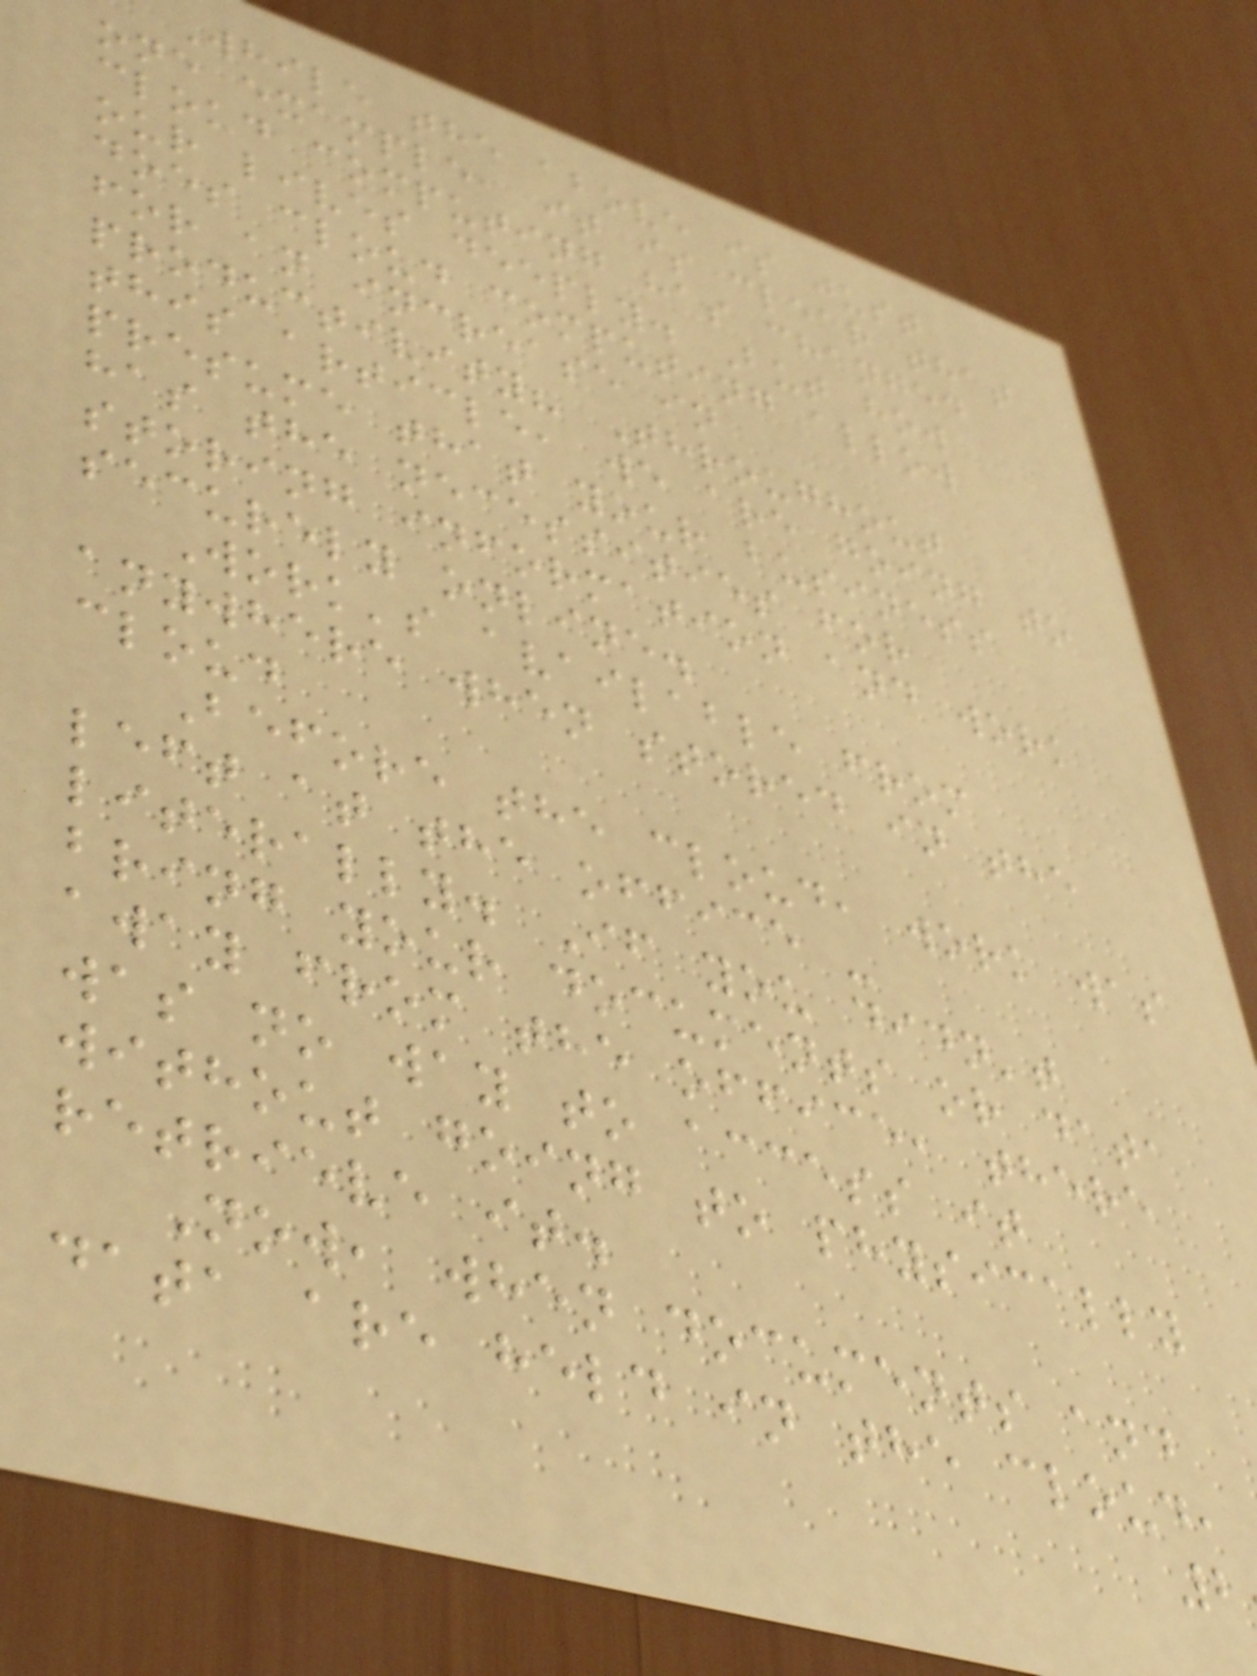While the above is just
one example, it is clear that
cloud computing has changed
our lives deeply. But how
does cloud computing allow
for an increase in
productivity? Throughout
this article, we are going to
presume that your business
has the necessities for
storing information and work
securely online.
Work's available from
anywhere when stored in the
cloud
Before the cloud, work was
left at the office -
literally. If you didn't
bring your documents or data
away from the office, there
was no way to access it
without going to physically
retrieve it.
Now, when documents and
data are held in the cloud,
